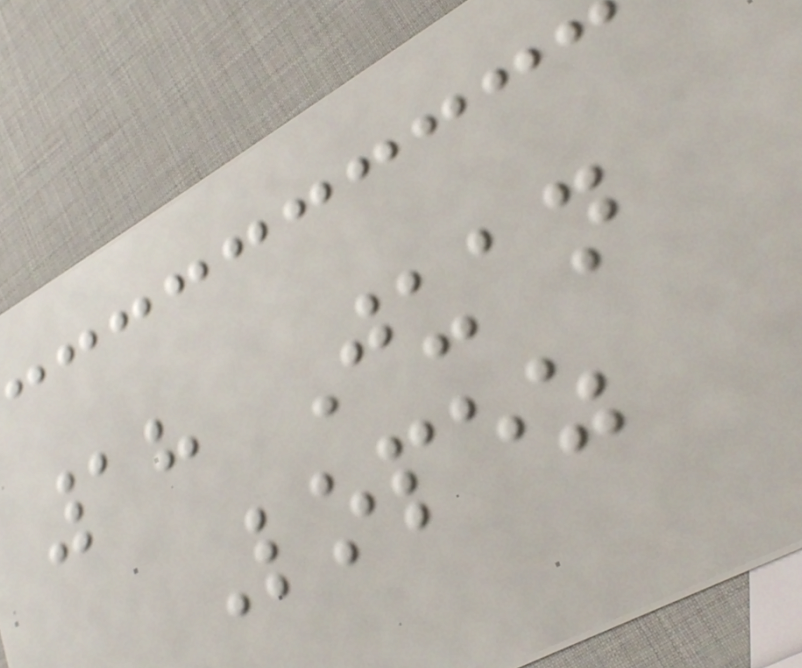18 Juan
Lopez
